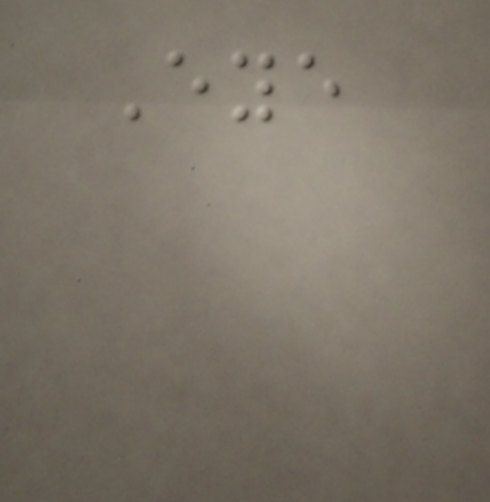Eye
